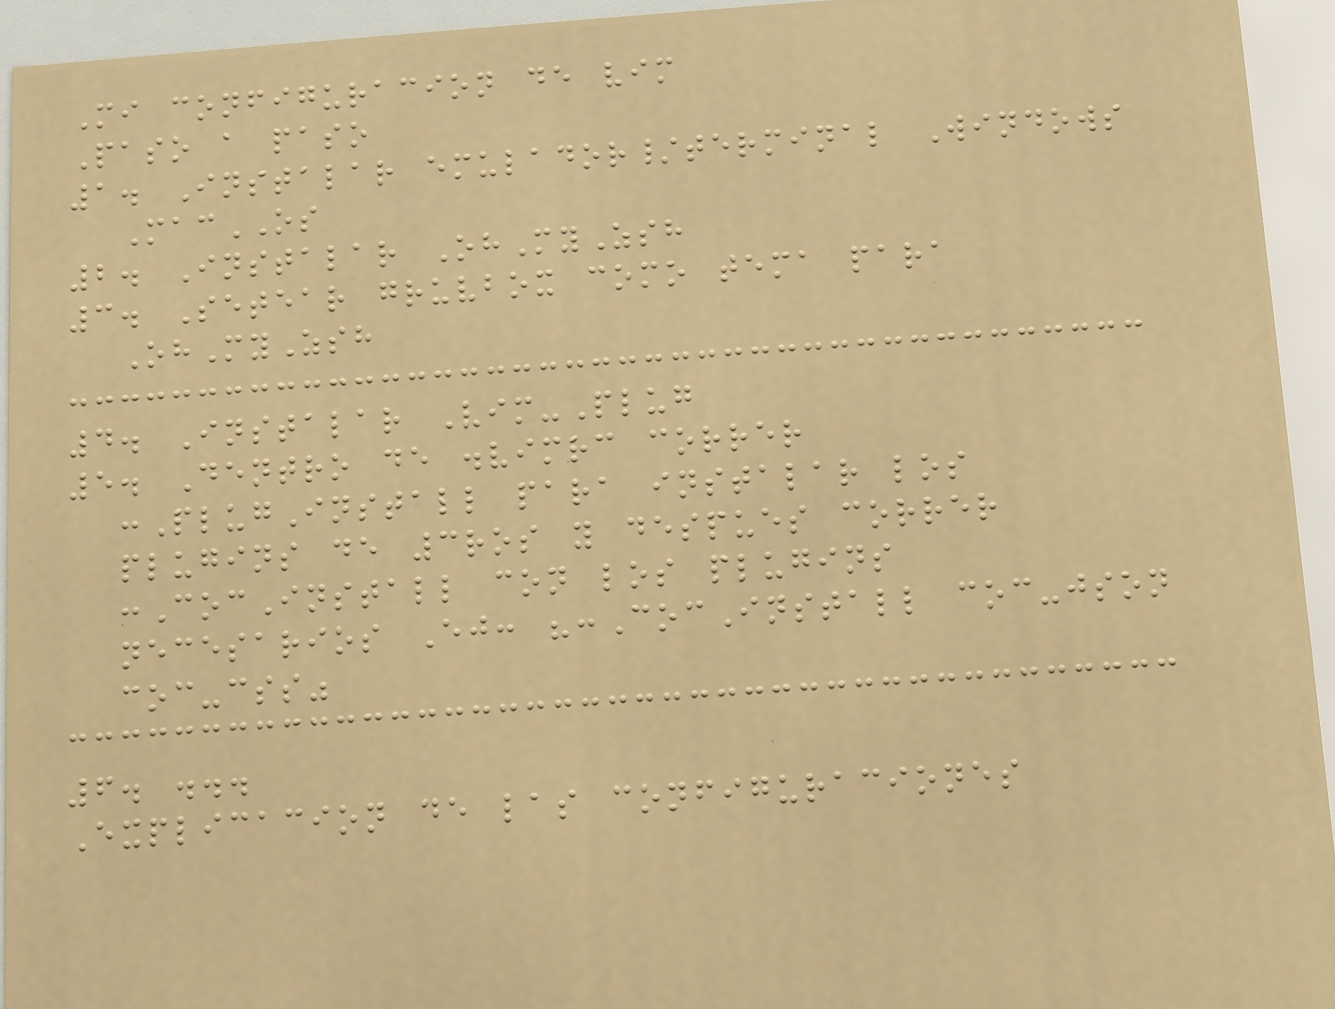Mi configuracion de vim
Paso a paso
1. Instalar emulador/terminal Windows
MacOS
2. Instalar OhMyZsh
3. Setear gruvbox como tema para
OhMyZsh
4. Instalar Vim-Plug
5. Dentro de .vimrc correr
:PlugInstall para instalar los
plugins de 3ros y despues correr
:CocInstall con los plugins
necesarios Ej: ":CocInstall coc-json
coc-css"
6. ...
Explicacion de las configuraciones
